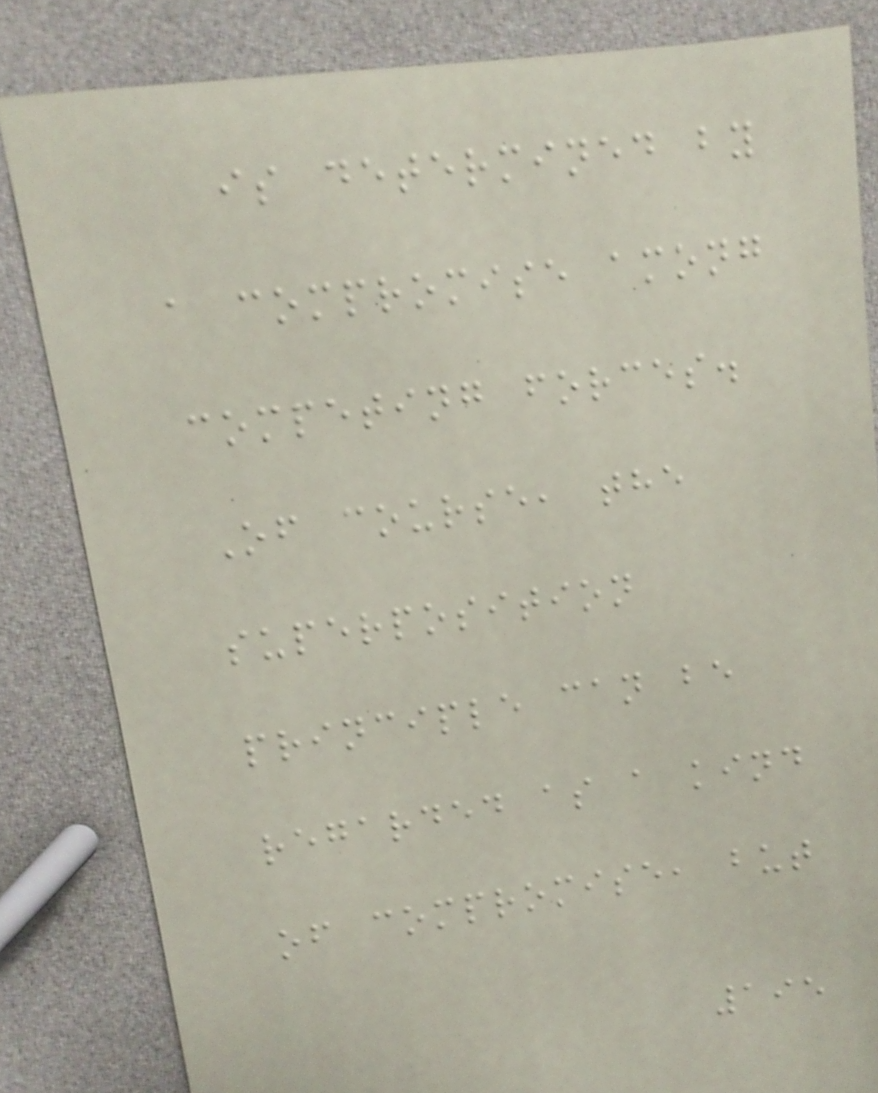is determined by
a compromise among
competing forces.
Of course, the
superposition
principle can be
regarded as a kind
of compromise, but
195
